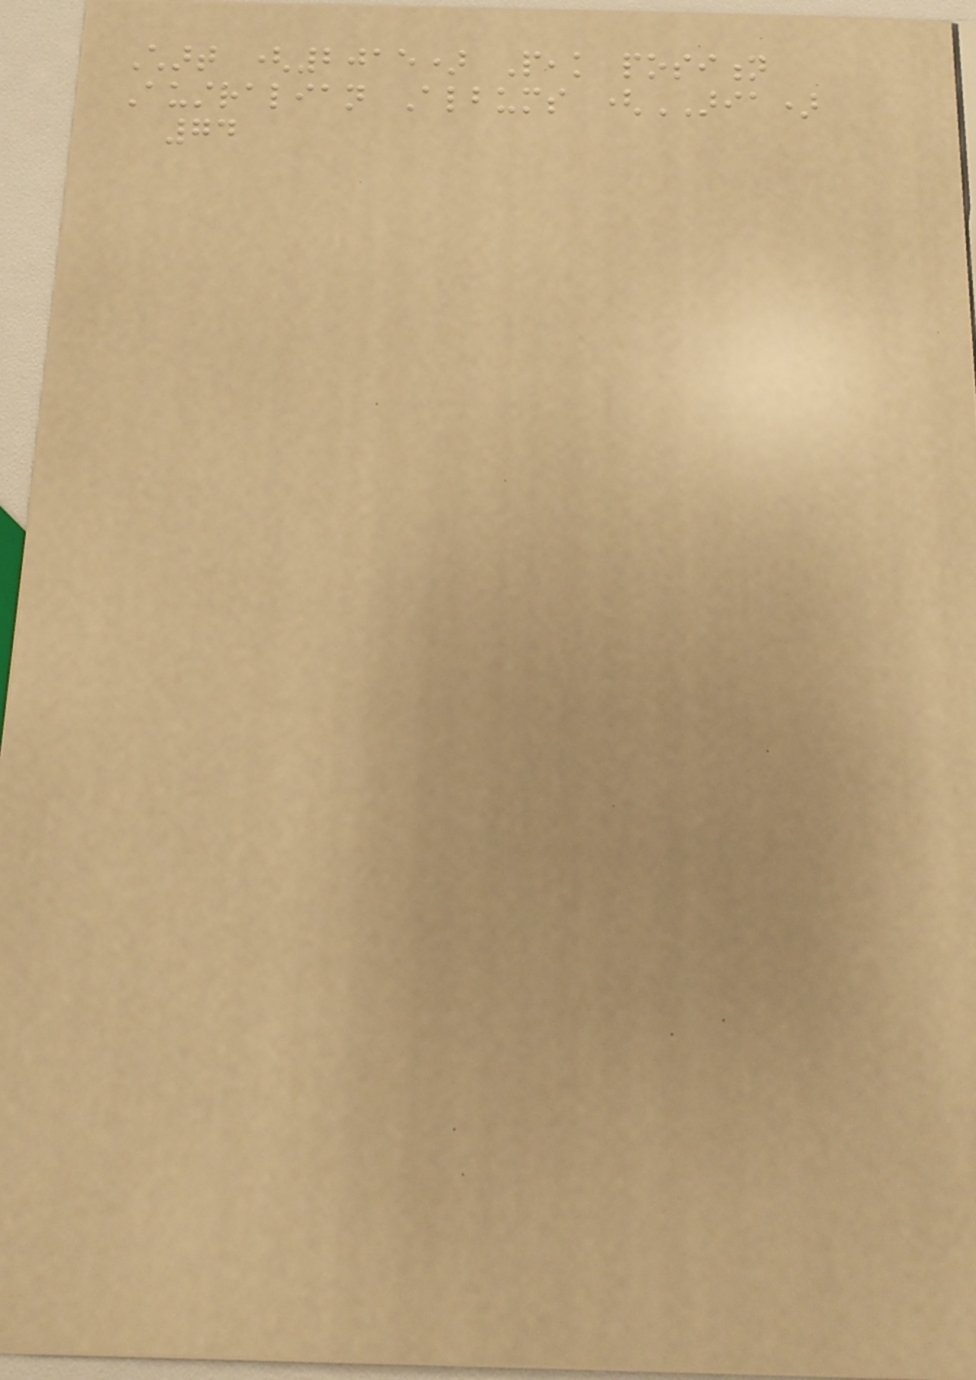Chart (2015) Peak position
Australian Albums (ARIA)
74
